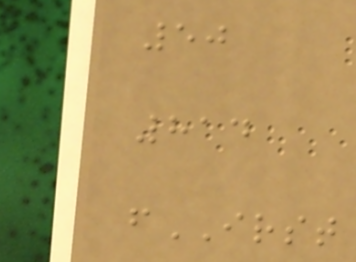50
814
fIRST
